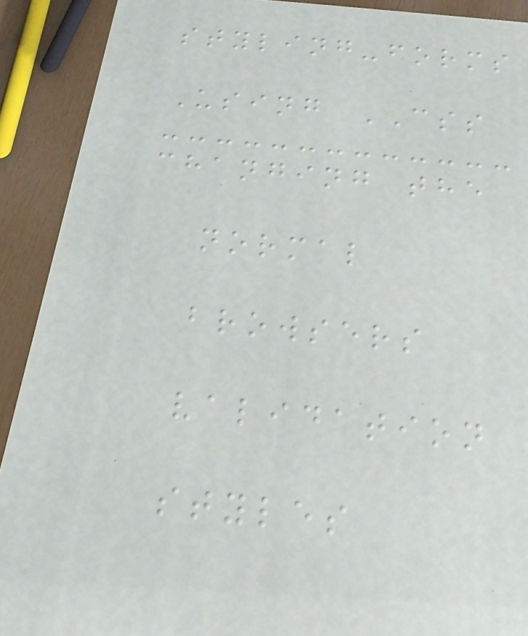styling-forms
Using CSS
changing the
normal
browsers
validation
styles
